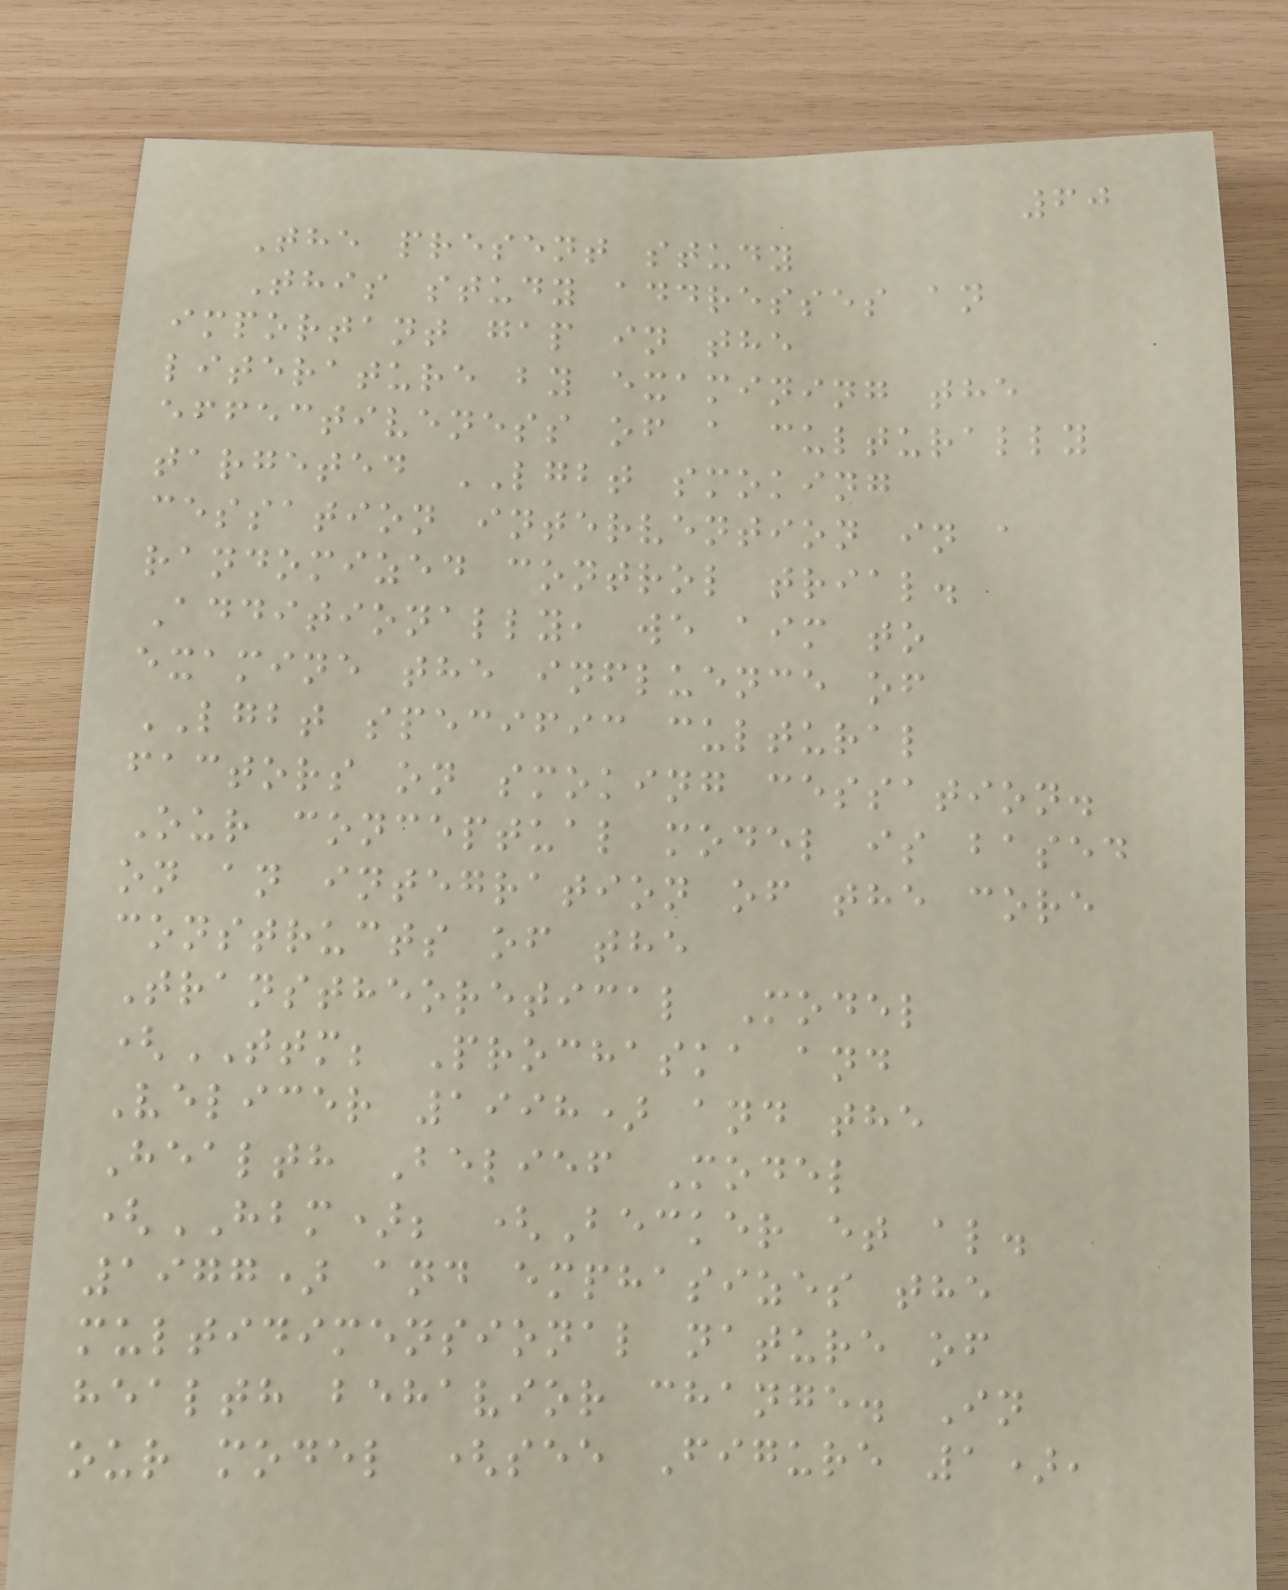60
The present study
This study addresses an
important gap in the
literature by examining the
effectiveness of a culturally
targeted LGBT smoking
cessation intervention in a
randomized control trial.
Additionally, we aim to
examine the influence of
LGBT specific cultural
factors on smoking cessation.
Our conceptual model is based
on an integration of the core
constructs of the
Transtheoretical Model
(TTM; Prochaska and
Velicer 1998) and the
Health Belief Model
(HBM); (Becker et al.
1977) and emphasizes the
multidimensional nature of
health behavior change. In
our model (see Figure 1),
